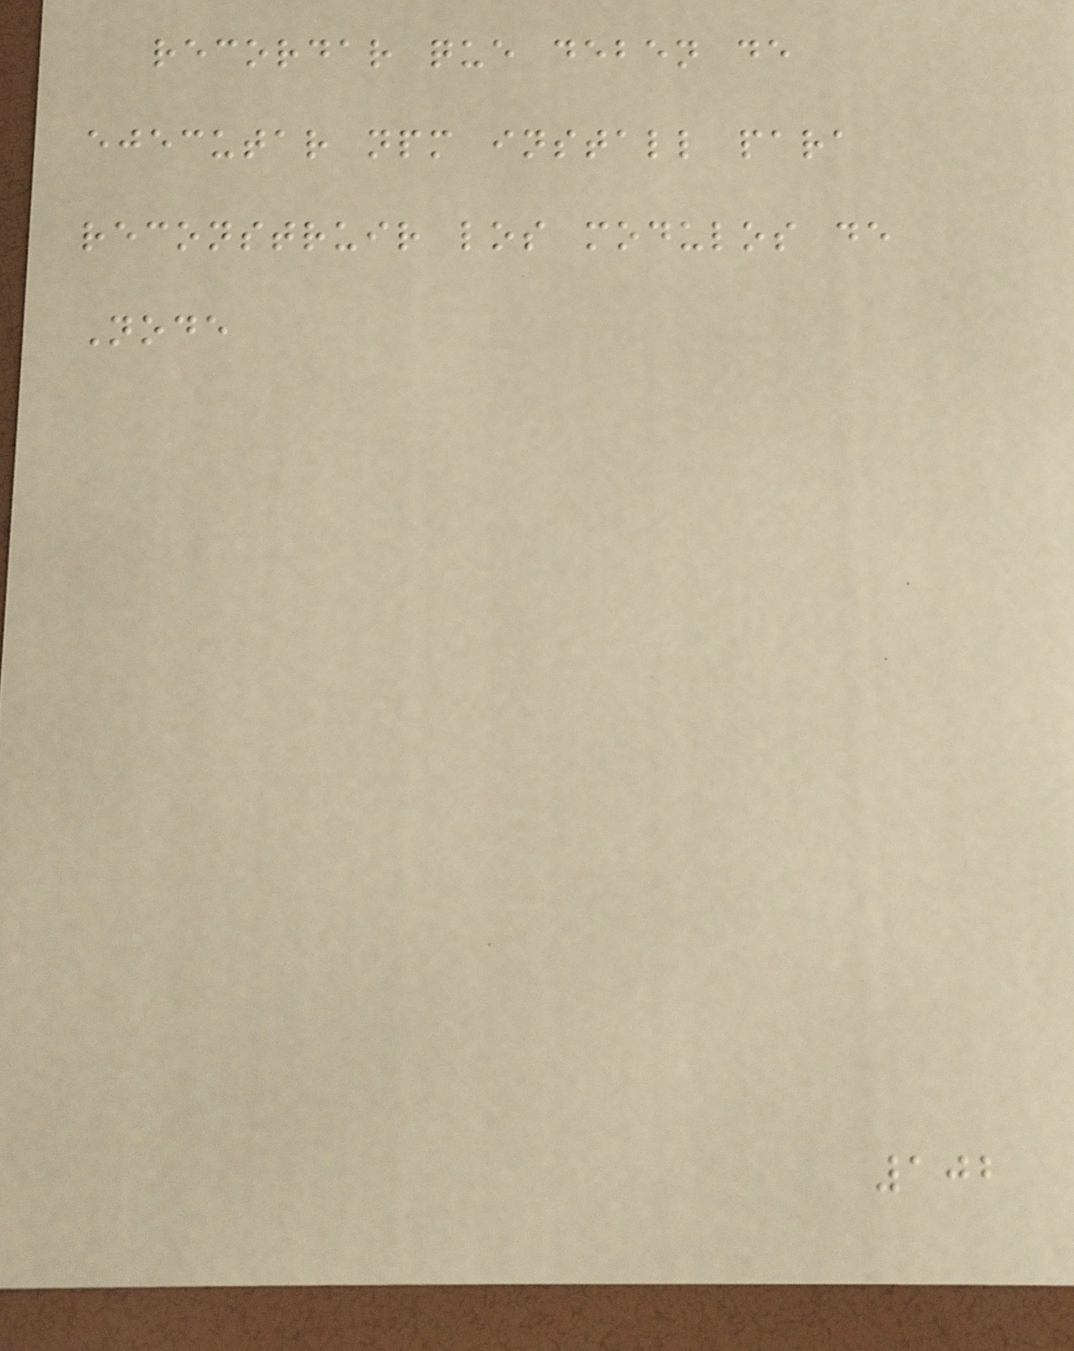recordar que deben de
ejecutar npm install para
reconstruir los modulos de
Node
102
